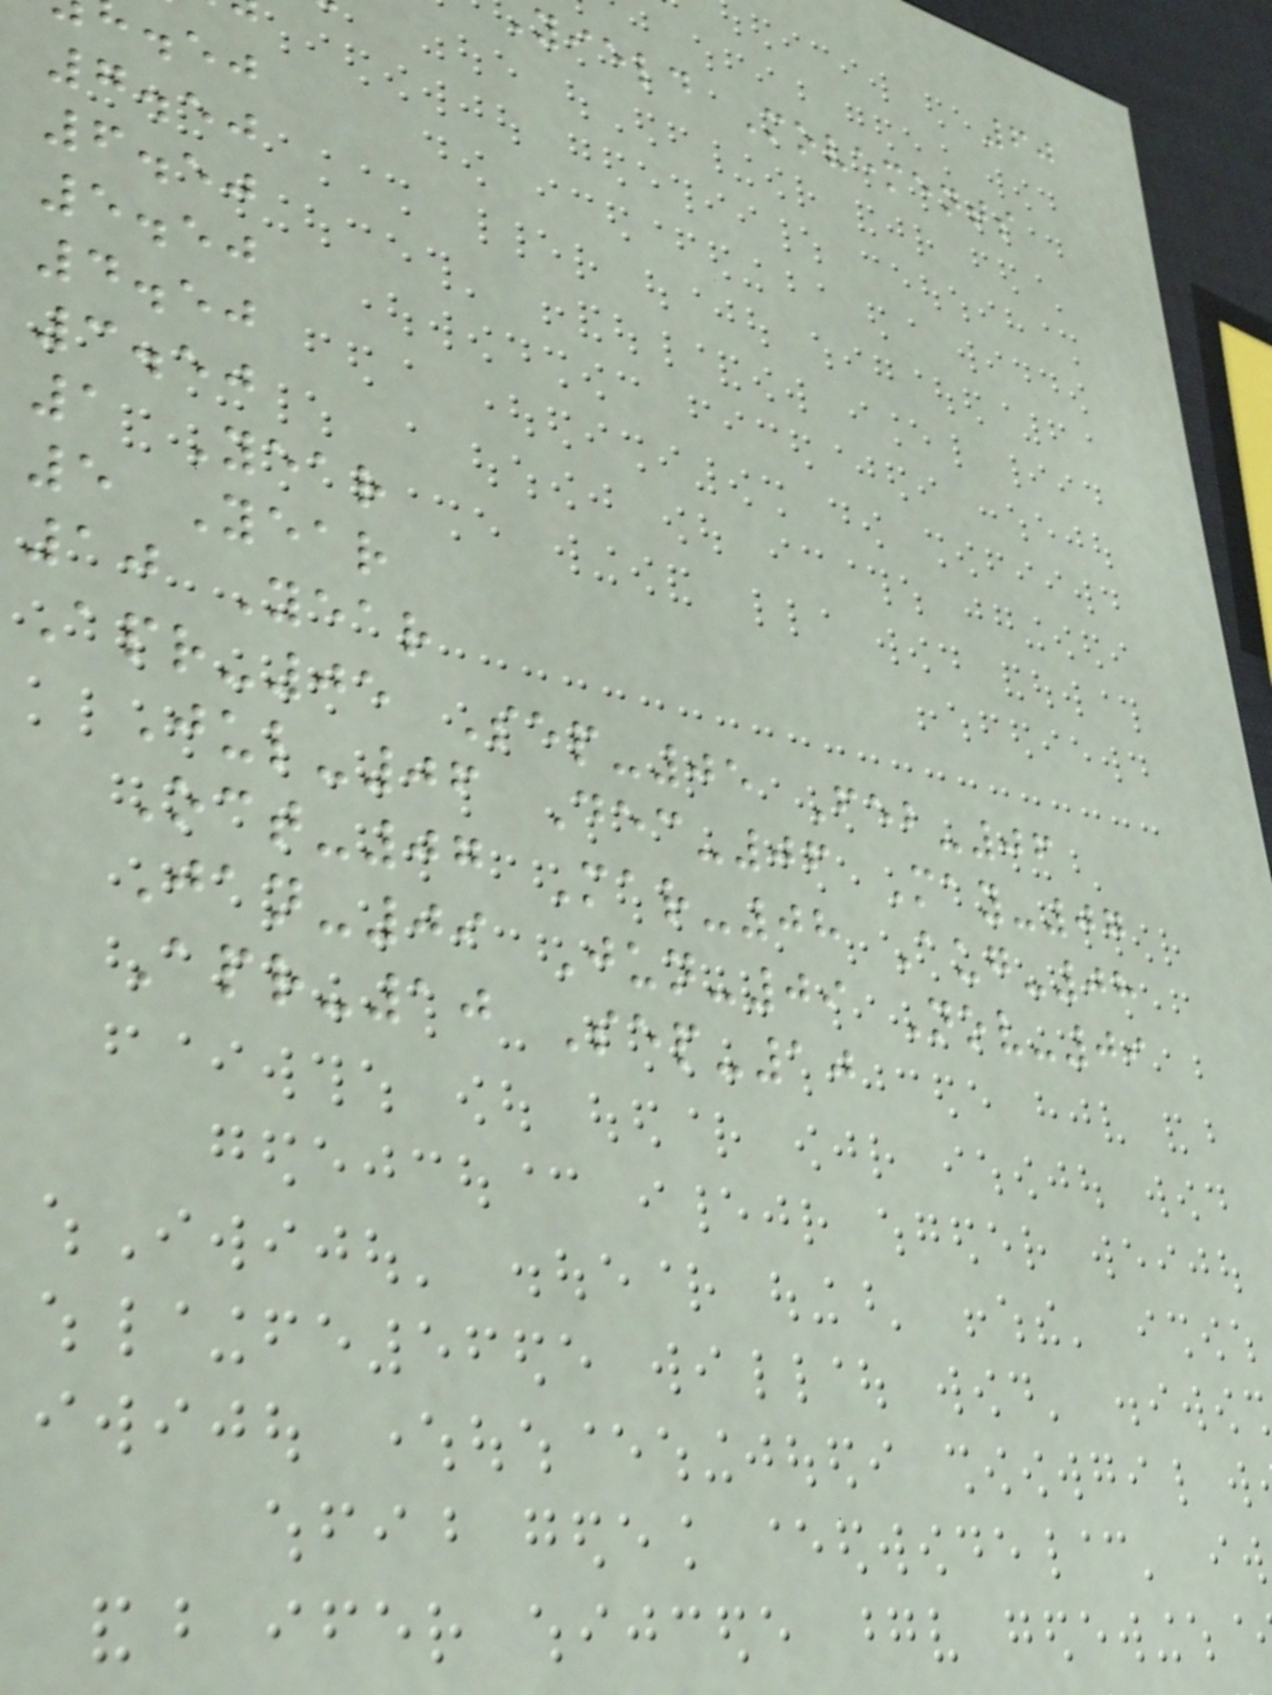60
yield Movements
7.50
6.50
5.50
4.50
3.50
1 Year
5 Year
10 Year
Apr-05 Sep-05 Feb-06
Jul-06 Dec-06 May-07
Oct-07 Mar-08 Aug-08
Jan-09 Jun-09 Nov-09
Apr-10 Sep-10
